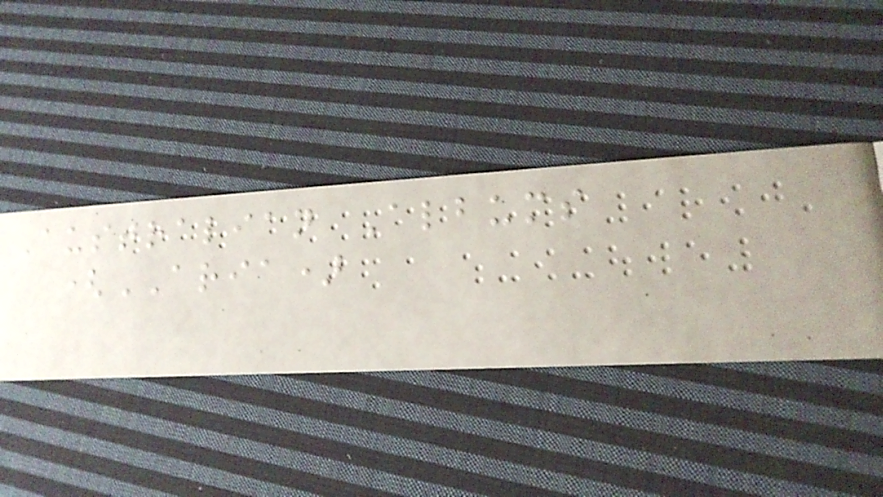Australian Albums
(ARIA)
